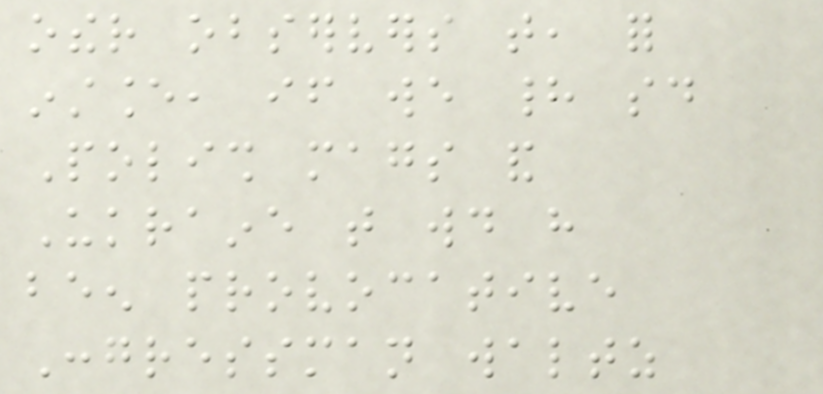other observers that, for
instance, if we had said
Polish mags and
Ukraine that would have
been provocative
Congressman waltz
